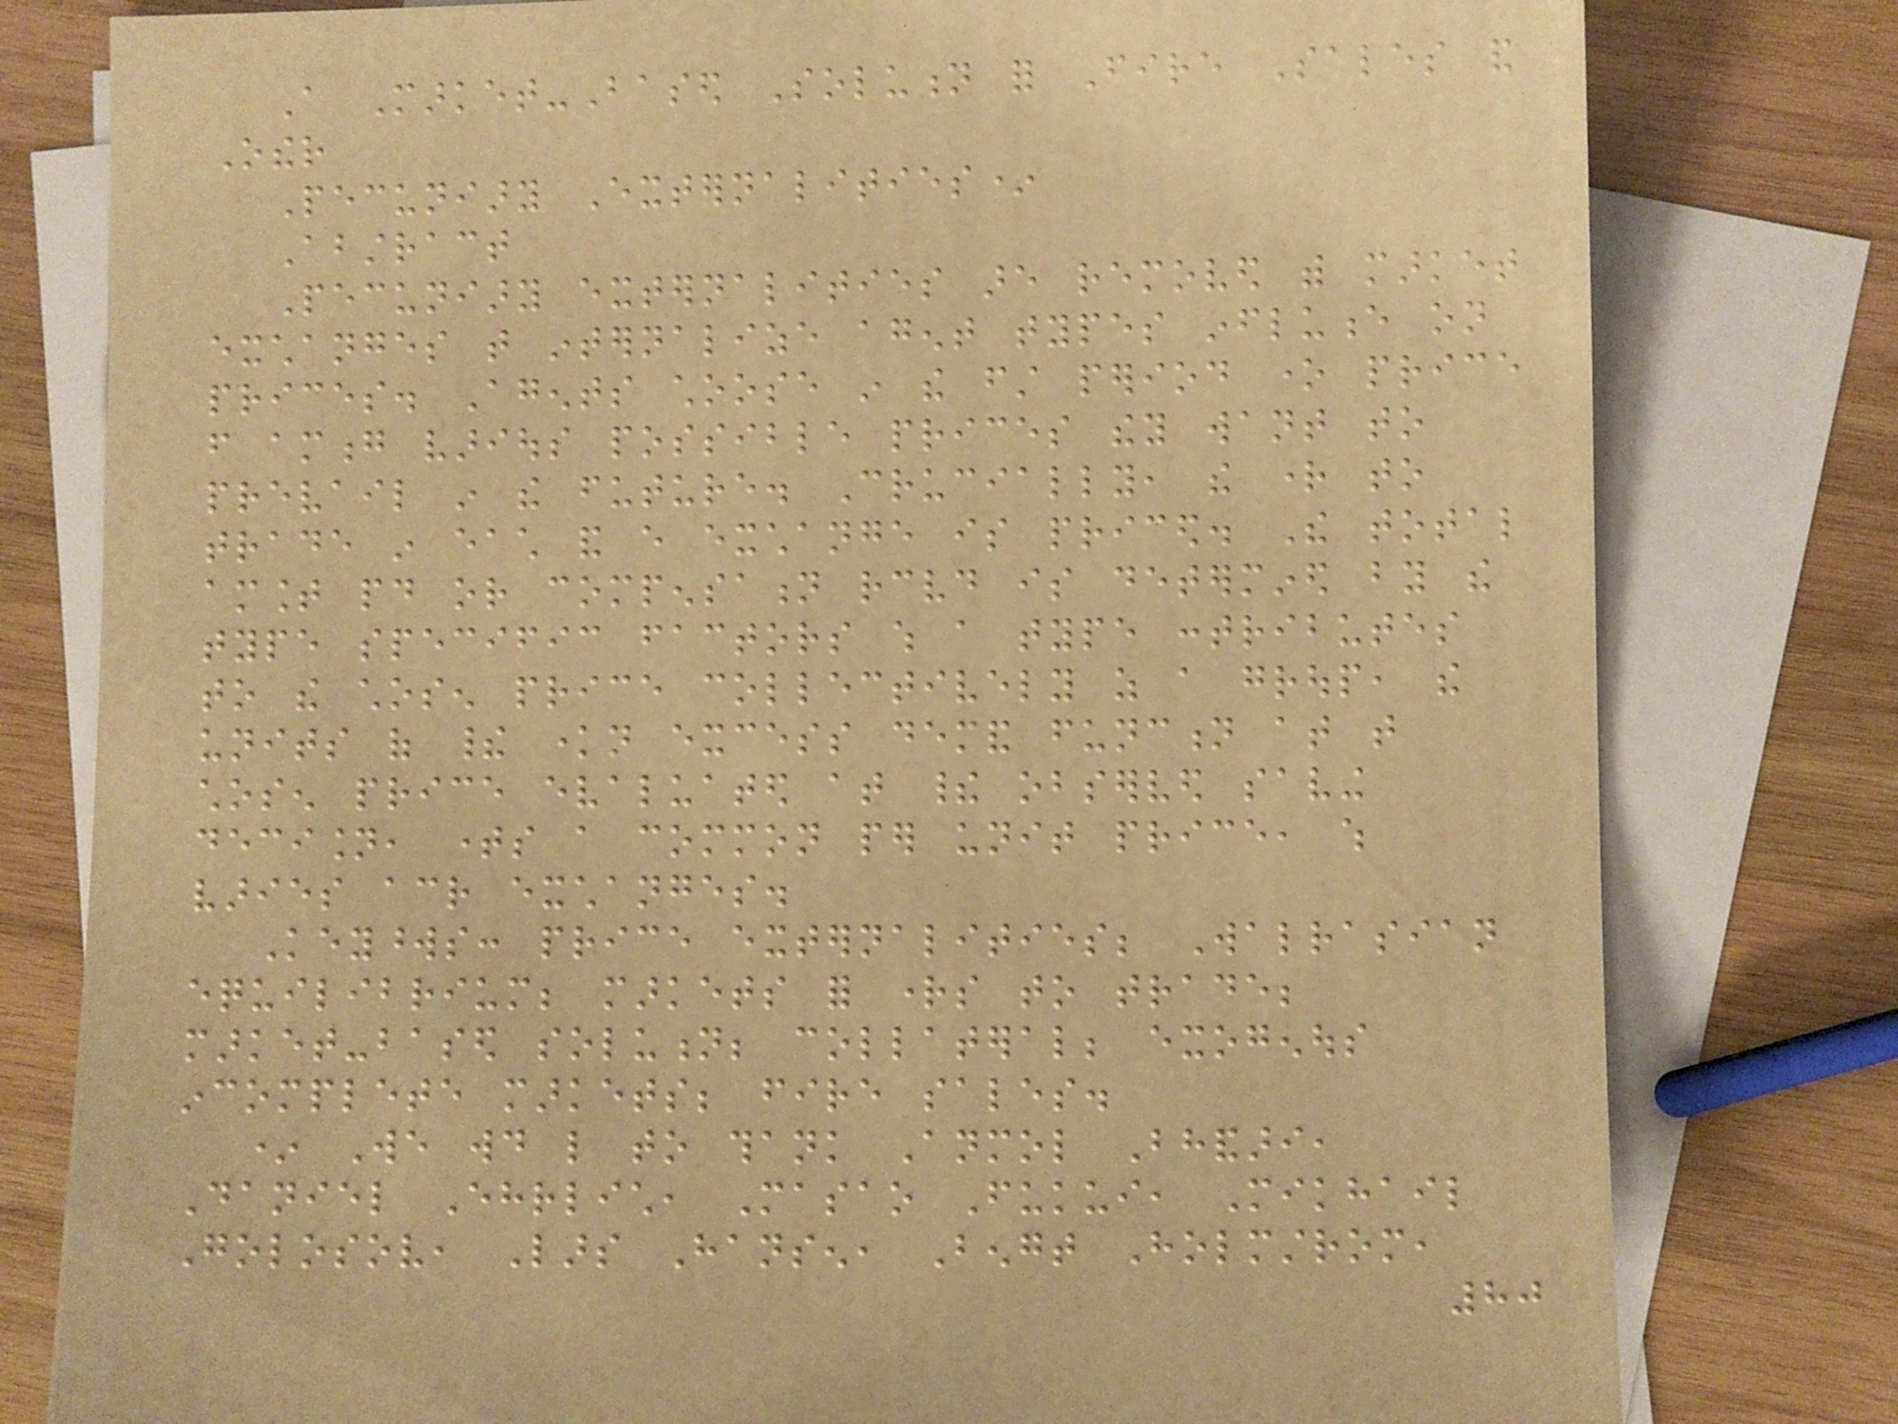A Market-Based Solution for Fire Sales and
Other
Pecuniary Externalities*
Abstract
Pecuniary externalities are removed with market
exchanges that internalize agent types influence on
prices. Agents choose in the first period one price
from among various possible prices they want to
prevail in the future. Crucially, the right to
trade in each and every exchange is priced. The total
amount paid or compensation received is determined by the
type specific factors which a type contributes
to the chosen price collectively as a group, the
units of their known excess demand function at that
chosen price evaluated at their observed saving
decision, times a common per unit price, which
varies across exchanges.
Keywords: price externalities; Walrasian
equilibrium; markets for rights to trade;
market-based solution; collateral; exogenous
incomplete markets; fire sales.
* We would like to thank Anmol Bhandari,
Daniel Ehrlich, Masao Fukui, Mikhail
Golosov, Lars Hansen, Bengt Holmstrom,
80
